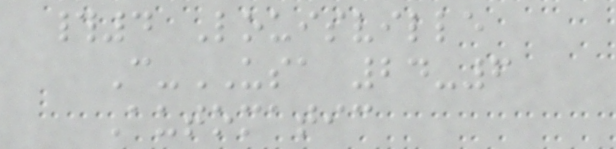#4 Louisville
C-USA 24-6
Automatic
